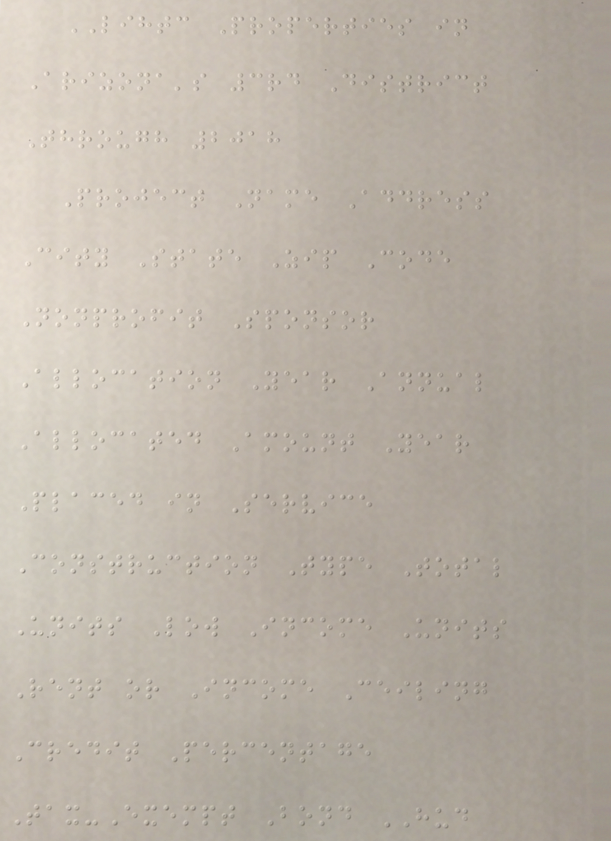LIHTC Properties in
Arizona's 3rd District
Through 2018
Project Name Address
City State Zip Code
Nonprofit Sponsor
Allocation Year Annual
Allocated Amount Year
Placed in Service
Construction Type Total
Units Low Income Units
Rent or Income Ceiling
Credit Percentage
Tax-Exempt Bond HUD
